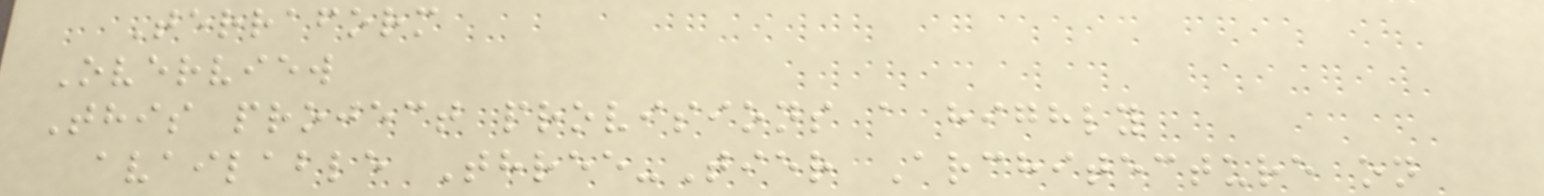Terraform
Overview
This project provisions a highly
available Three-Tier Architecture on
